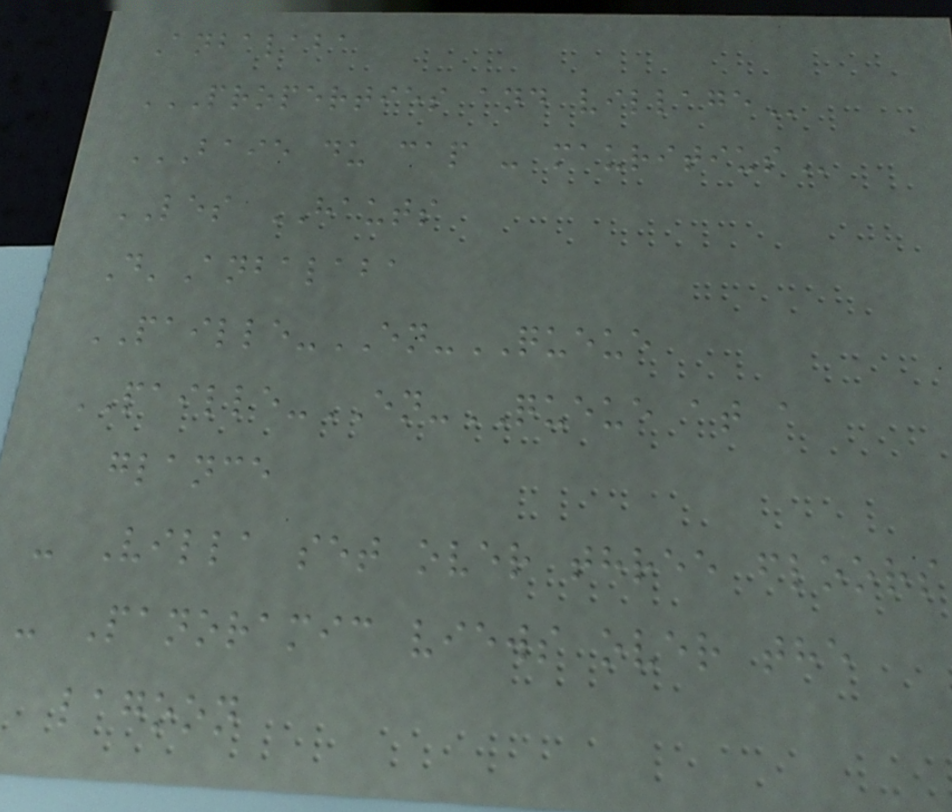Anbalaba
PROPERTIES AND VILLAGE
BAIE DU CAP - MAURITIUS
LES HAUTS
D'Anbalaba
PAILLE-EN-QUEUE
PAILLE-EN-QUEUE at a
glance
- Villa set over three floors
- Panoramic views over the
lagoon
